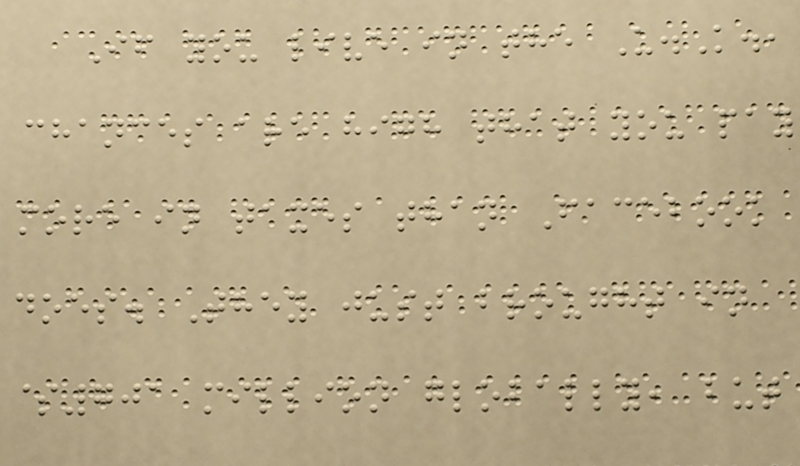If you live in the U.K.,
chances are high that you pay
more in taxes than Facebook
does. They just brought in
$701 million globally, but
